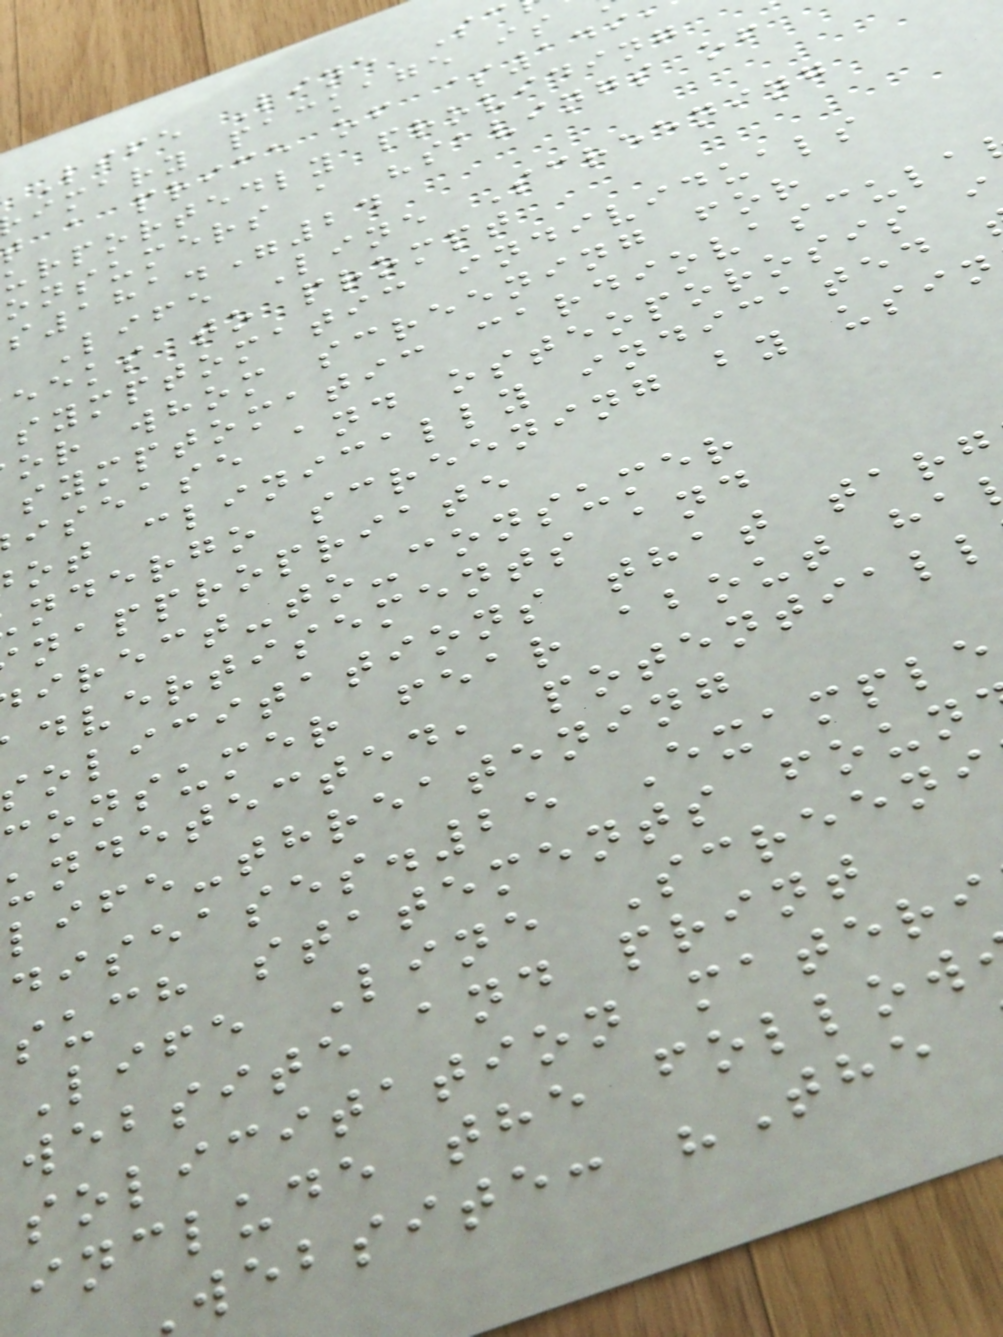Life Line Sc
imary package is
t a price of $149
urportedly providing
onsumers a "savings of
181."24
Life Line Screening
eeks to prompt
symptomatic individuals
or whom screening for
symptomatic cardiovascula
isease and osteoporosis i
ot clinically indicated
ndergo screening by usin
nappropriate
irect-to-consumer
dvertisements and
olicitations that targ
consumer fear about ha
undetected, potentiall
life-threatening
diseases.25 Example
such statements foun
Life Line Screeni
website and print
solicitation materi
include the follow
website: "The
